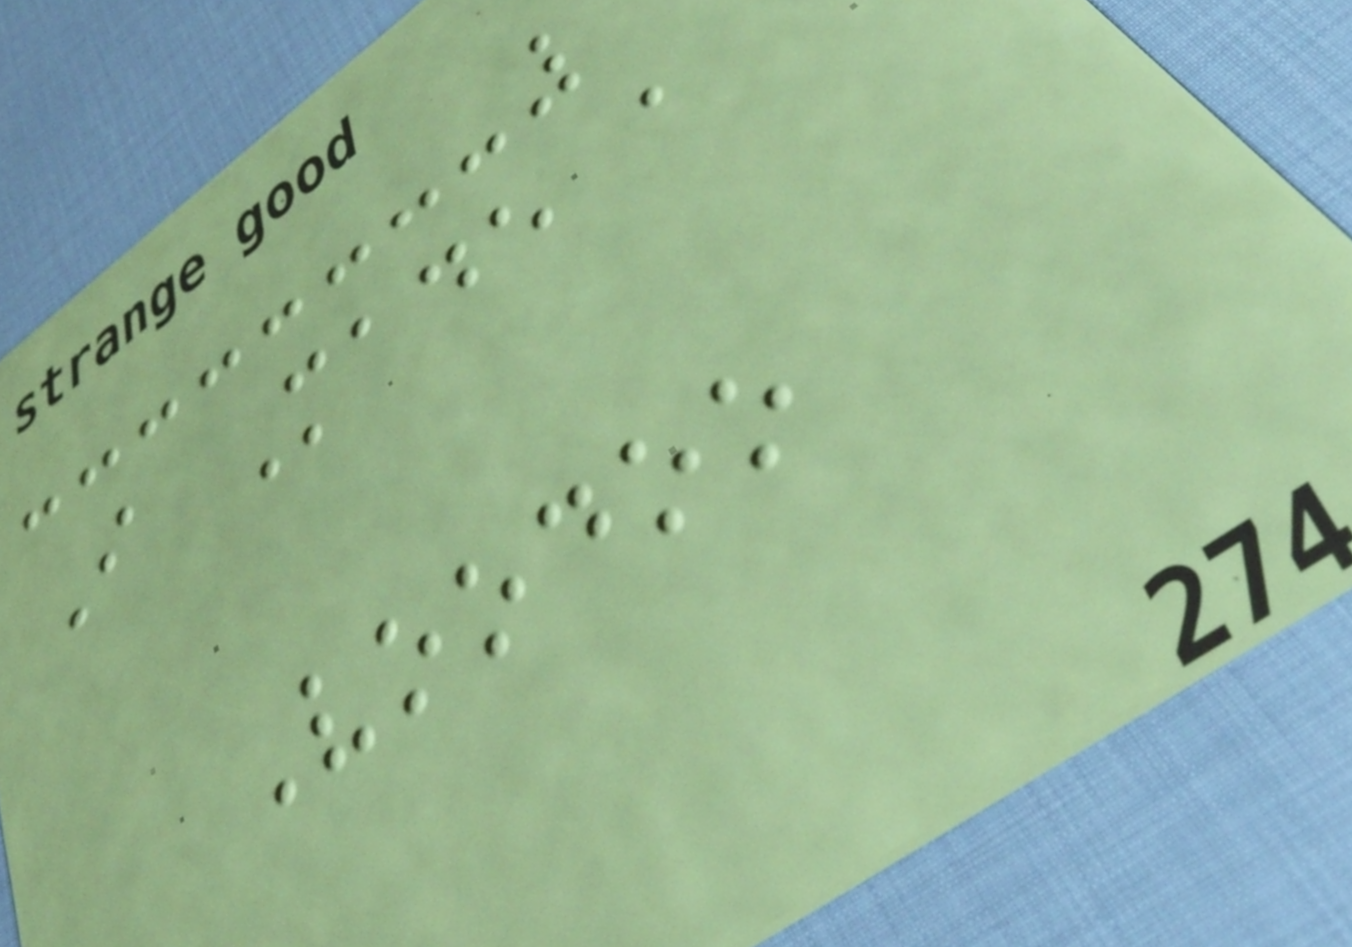I Made a
Voodoo
